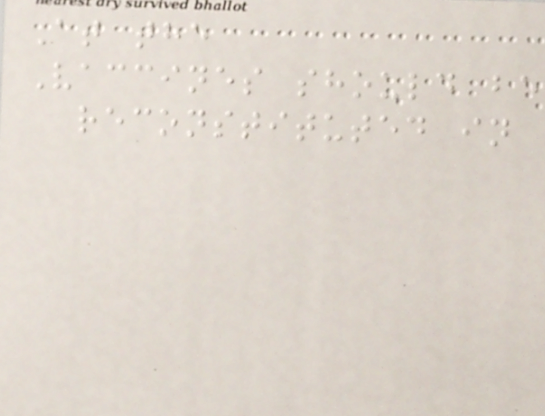At the
Vaccines should be
reconstituted in
